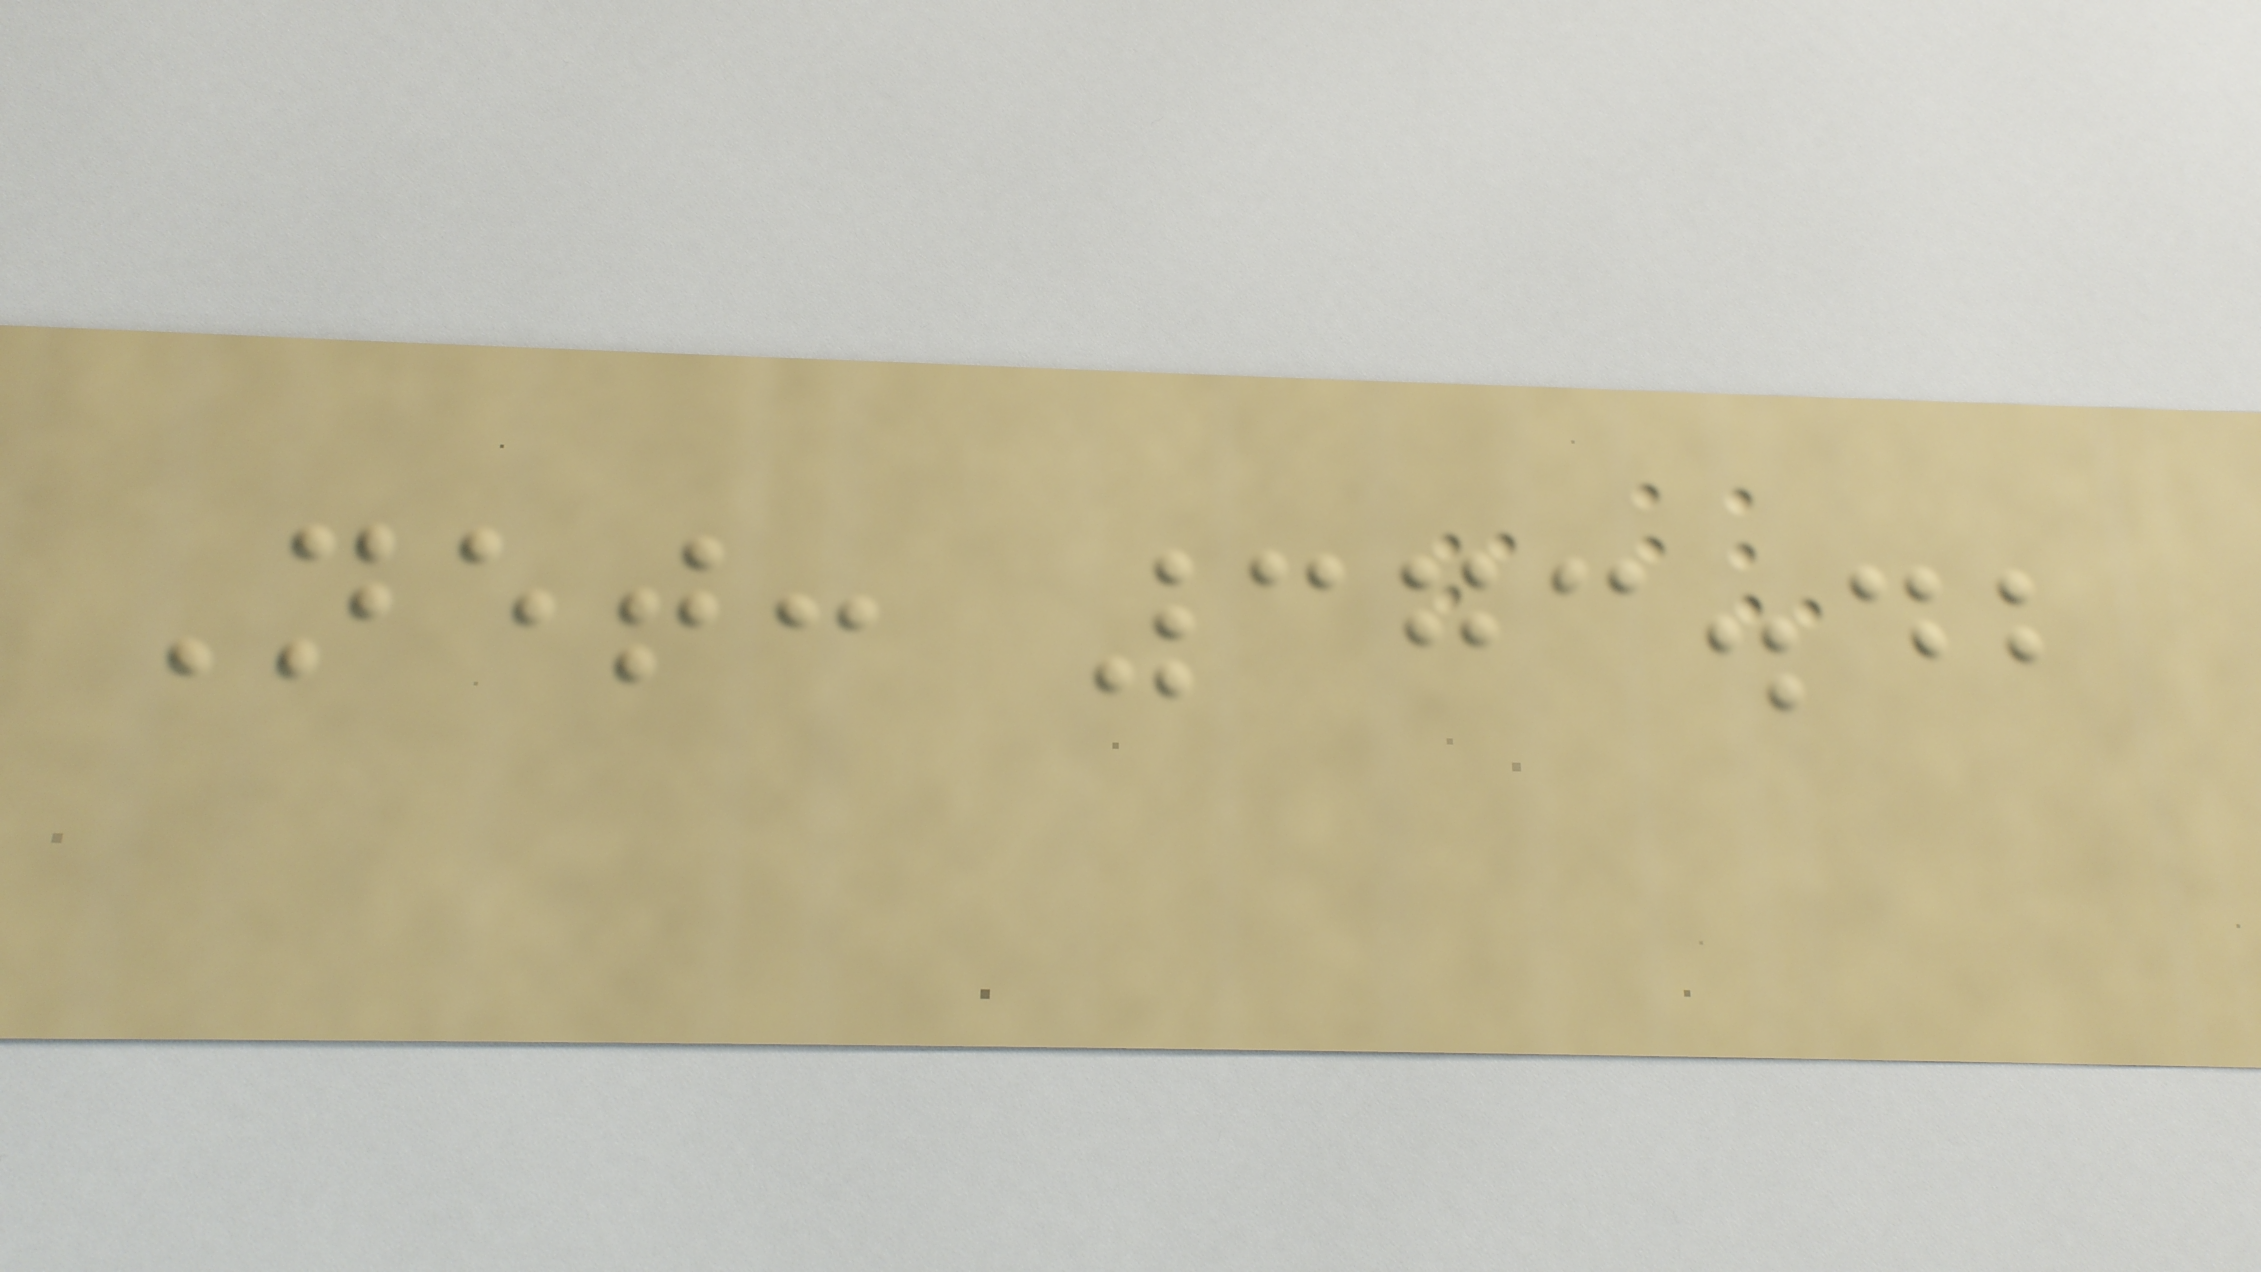Net: 373.42
